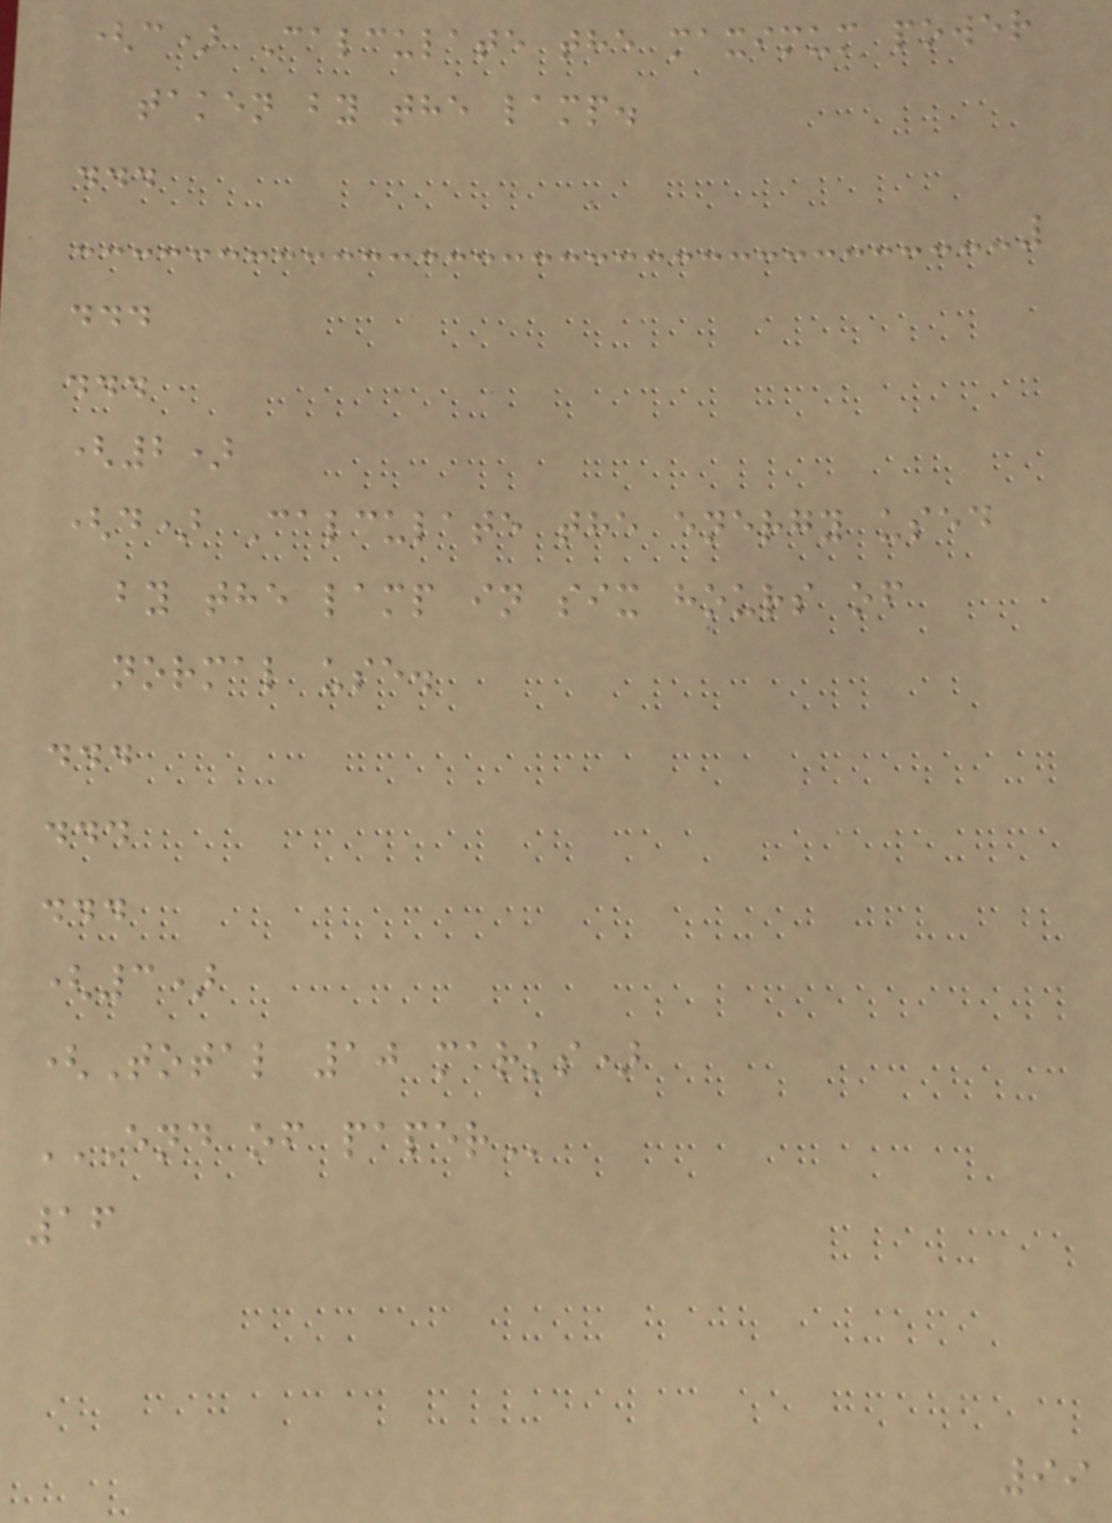(c) Calculate the maximum power
taken by the lamp.
...
...
...
(2)
(d) Calculate the energy used
by the lamp in six hours of
normal use.
...
...
...
(3)
(Total 10 marks)
END OF PAPER
16
99
